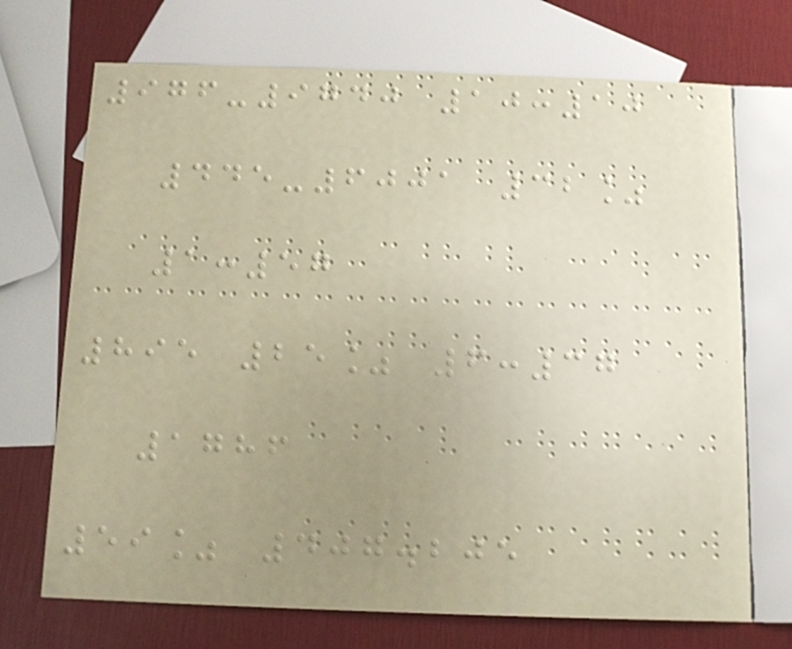976-9740 10:10
445-6001 32%
1:57
895 25% 6:37
1786
59% 407.205
